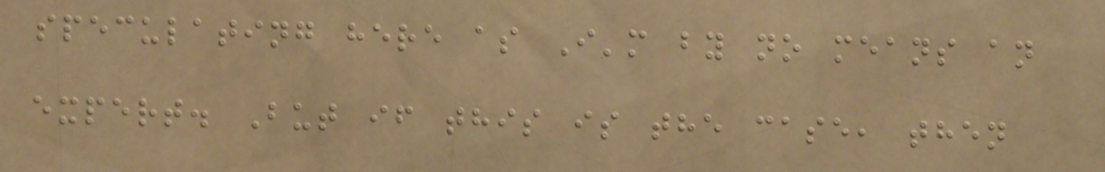speculating here as I'm by no means an
expert. But if this is the case, then
